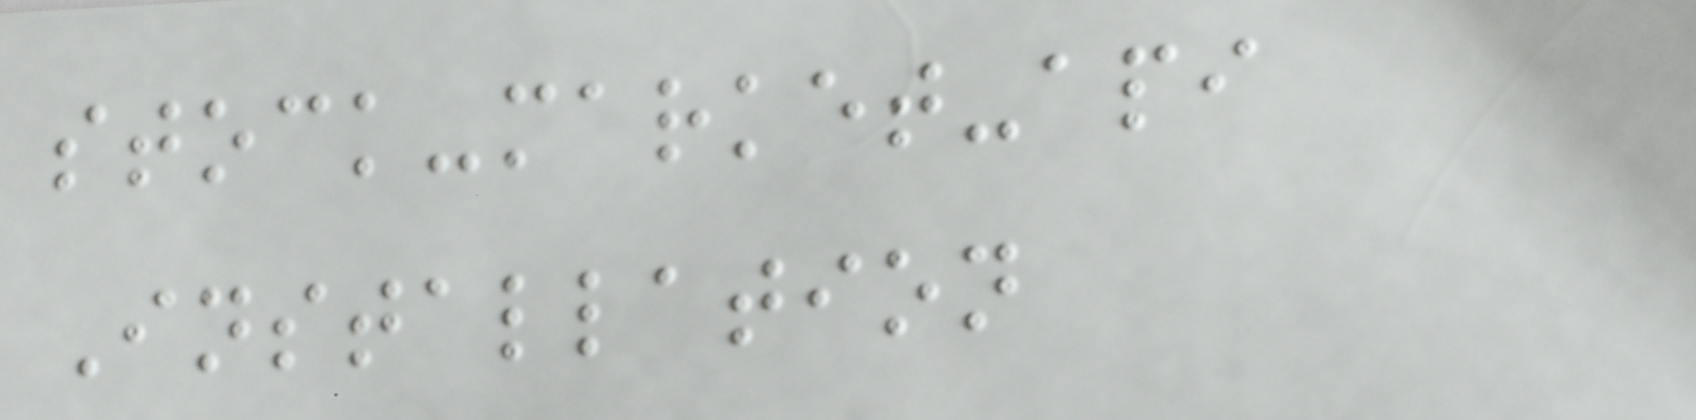stock-market-api
Installation
